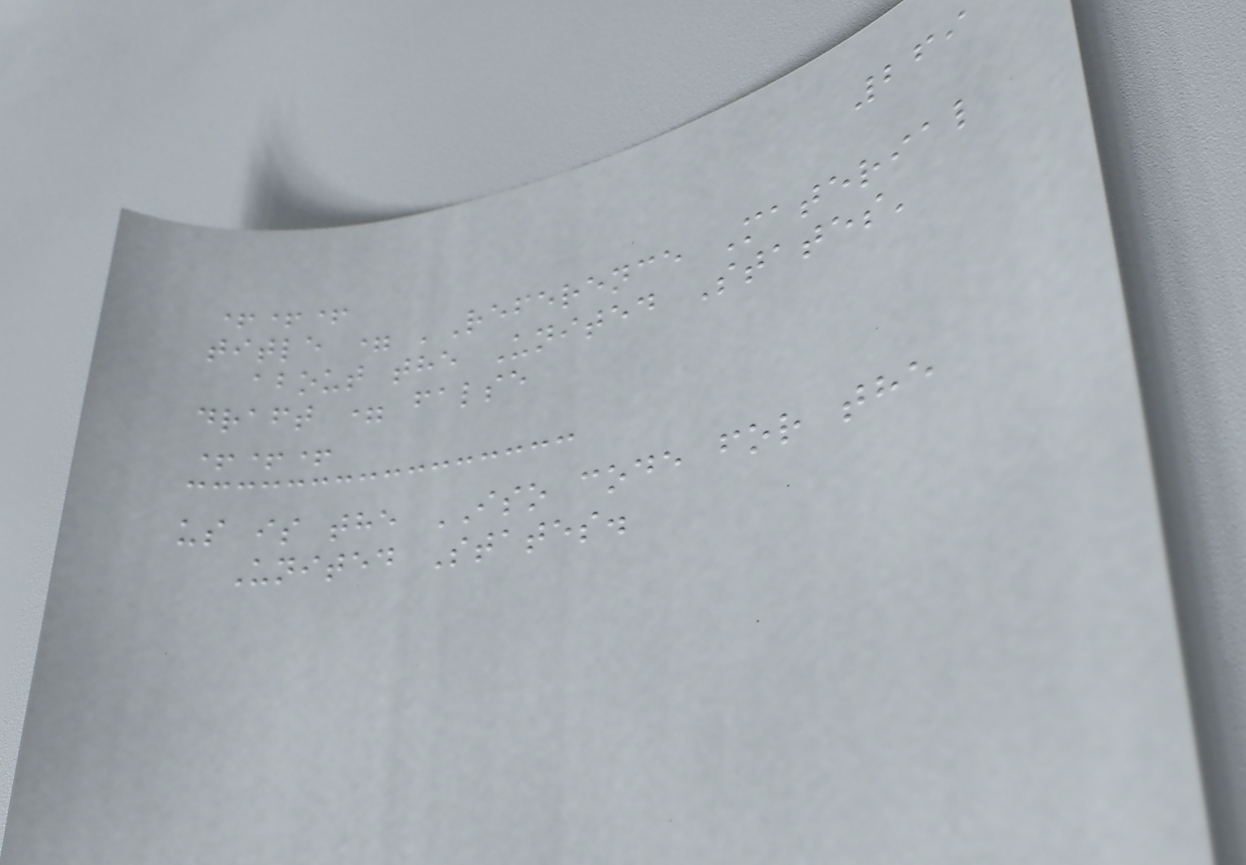269
+++
title = 'Reference Material
about the United States'
draft = false
+++
us is the ISO code for the
United States.
